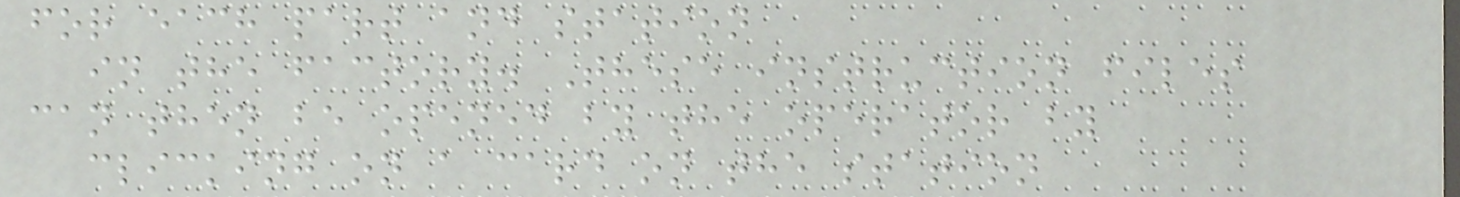for each part and station
in the factory. These instruction files
can then be opened by the operator by
clicking on a card on the station
